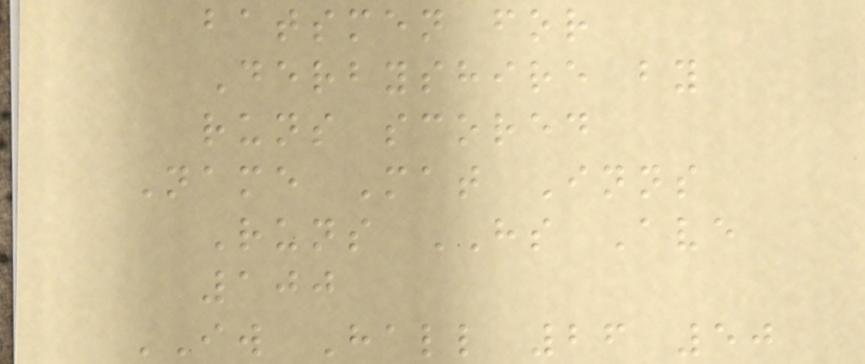batsmen for
Derbyshire by
runs scored
Name Mat Inns
Runs HS Ave
100
IW Hall 26 50
